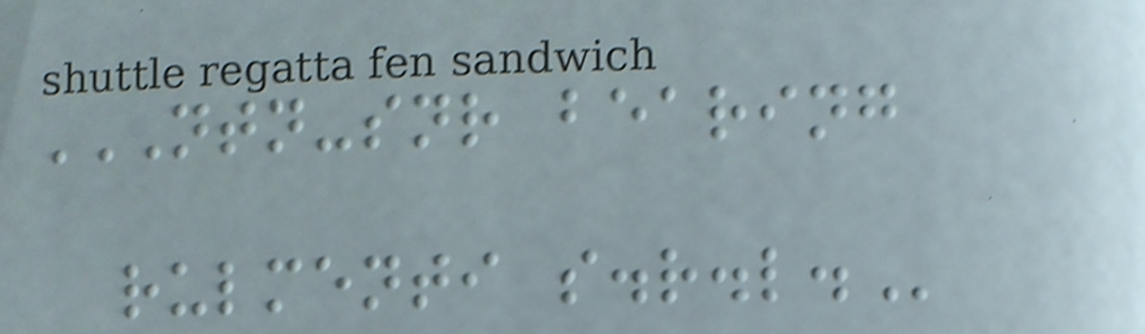NTN-SNR BEARING
RULMENTI S.R.L.
